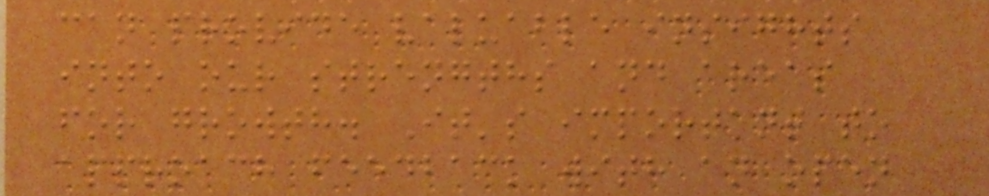can provide valuable insights
into our strengths and areas
for growth. It's important to
approach feedback with an open
